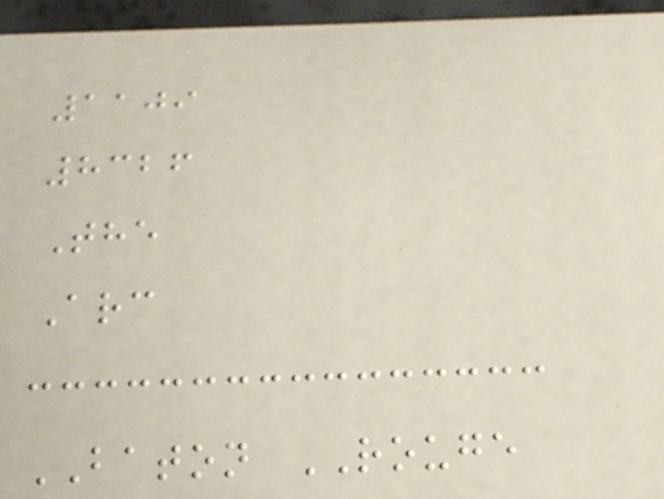1109
8326
The
Arc
BATON ROUGE
